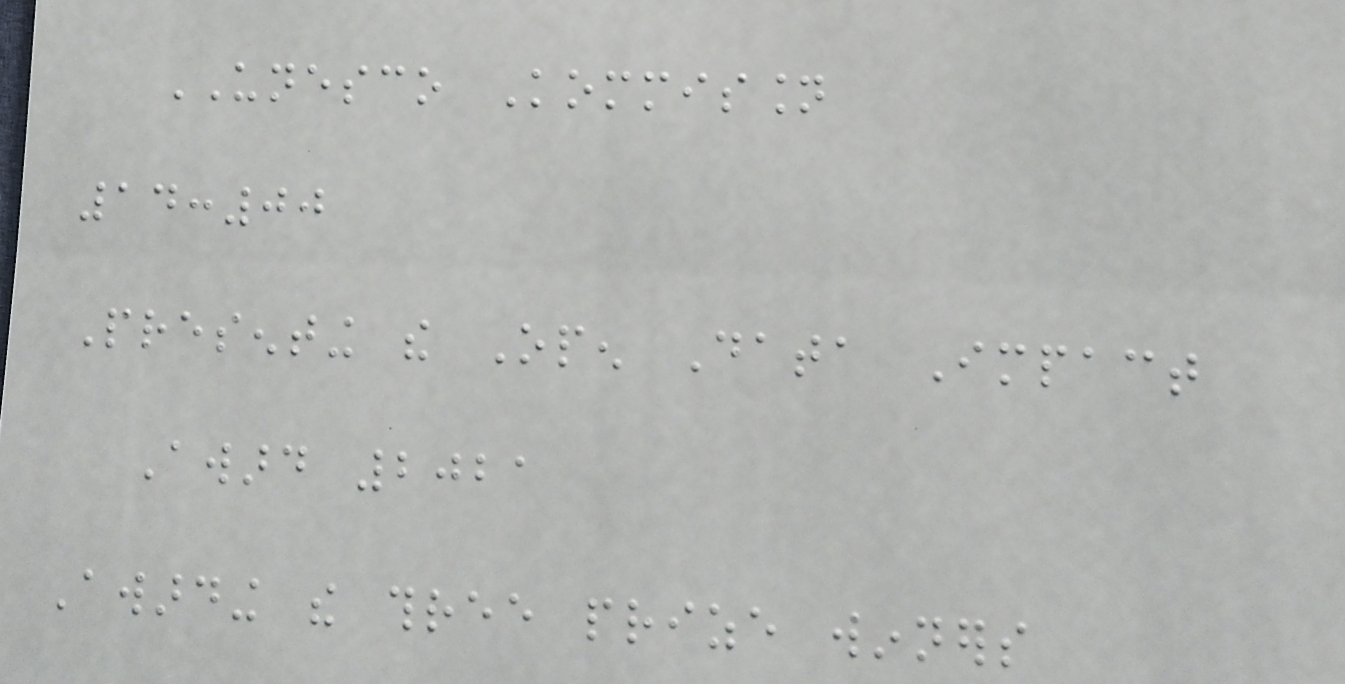UNESCO Kommission
14:00
Presenting the Open Data Impact
Award 2021
Awarding the three prize winners
